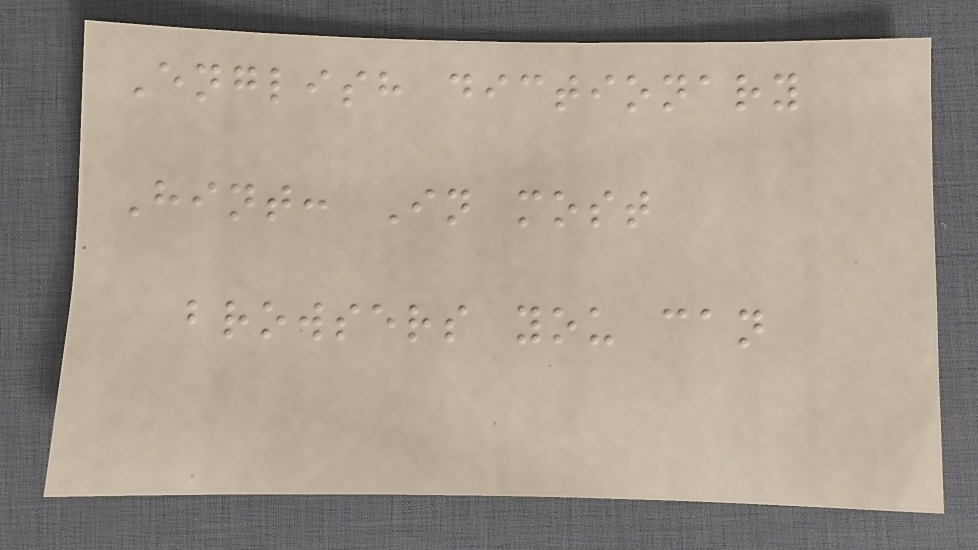English dictionary
Hint: In most
browsers you can
